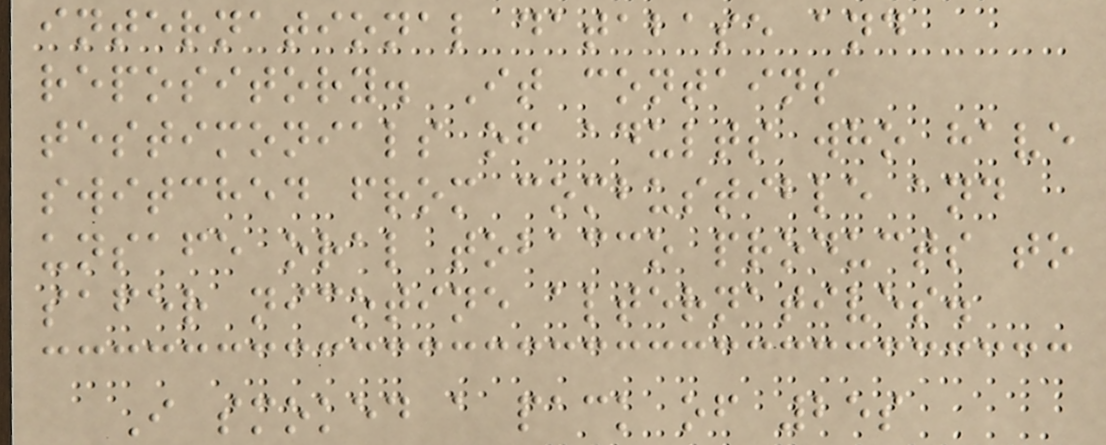international database and
repository. It contains
testimonials of adults who have
switched from combustible and
unsafe oral tobacco products to
safer nicotine alternatives.
I smoked a pack of 25s
